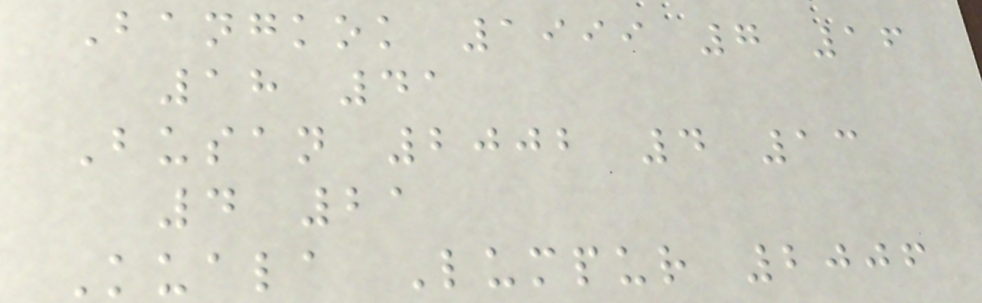Bangkok 1999 7 16
18 41
Busan 2002 4 13
4 21
Kuala Lumpur 2006
